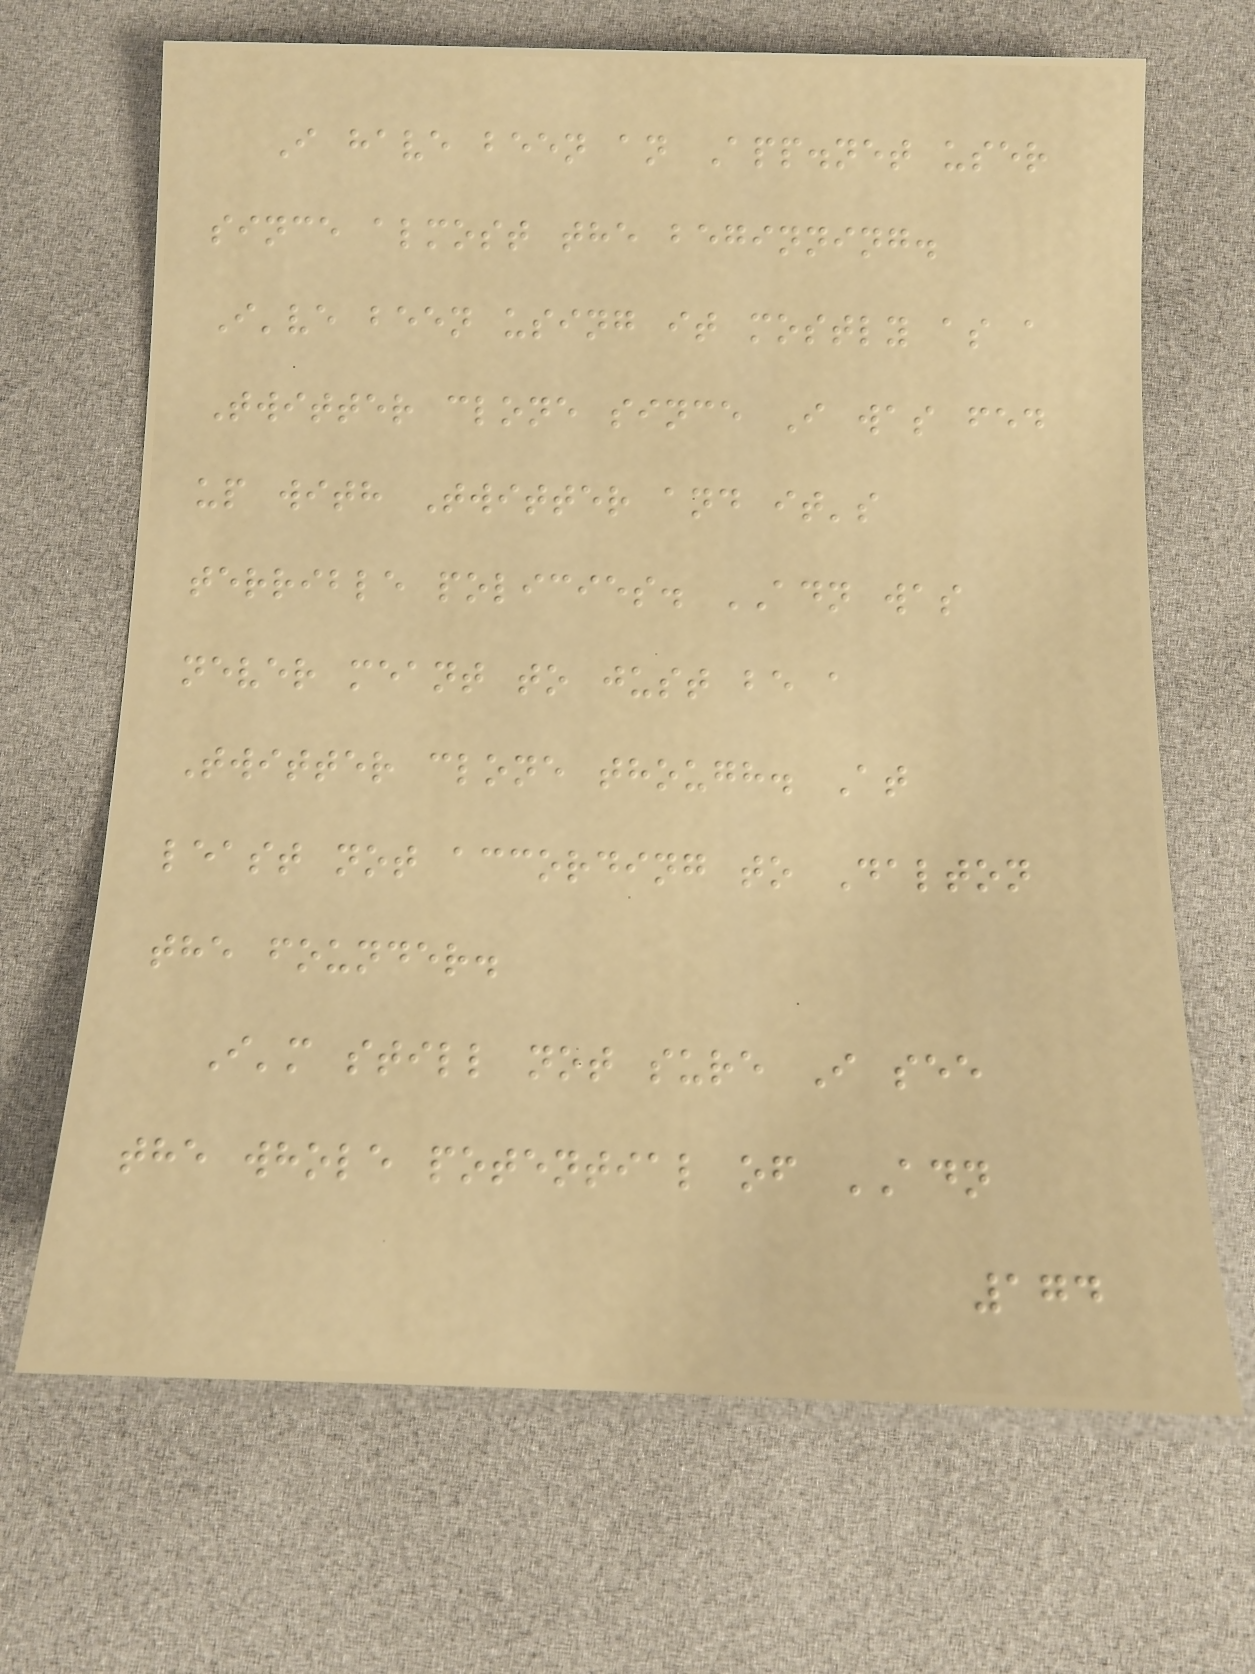I have been an App.net user
since almost the beginning.
I've been using it mostly as a
Twitter clone since I was fed
up with Twitter and it's
terrible policies. ADN was
never meant to just be a
Twitter clone though. At
least not according to Dalton
the founder.
I'm still not sure I see
the whole potential of ADN
174
